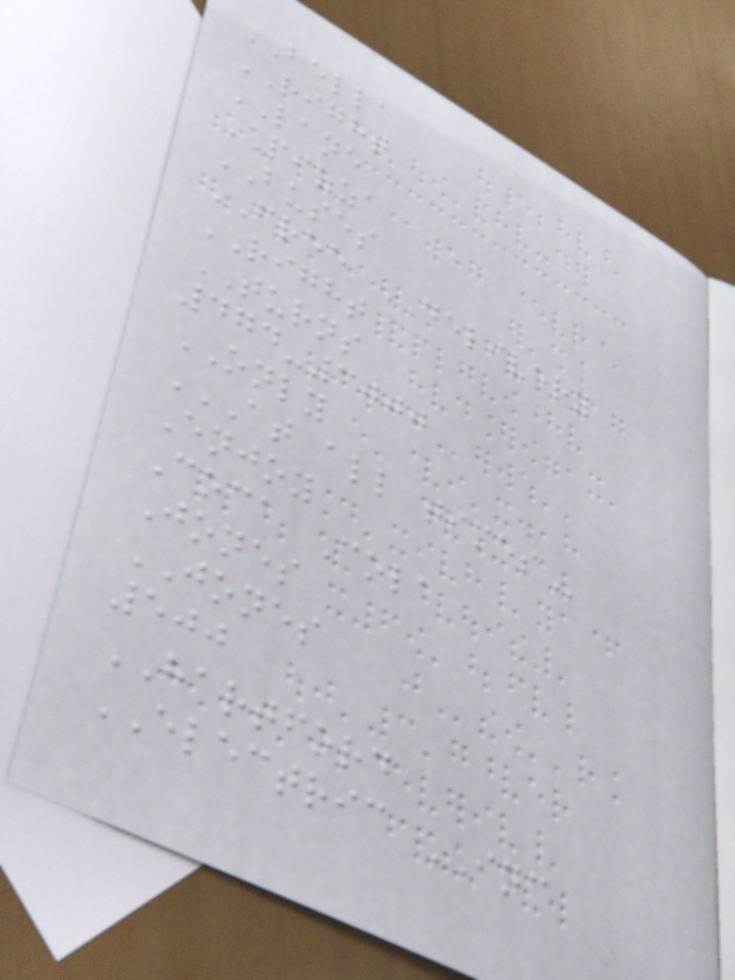BELLA
RIGHT
LANE
PIZZA
BUSES
FREE DELIVERY
RIGHT
TURNS
474-3000
ONLY
AT ALL TIMES
Enjoy
Coca Cola
Jones
JONES
500
HARTFORD
ELECTRIC INC
